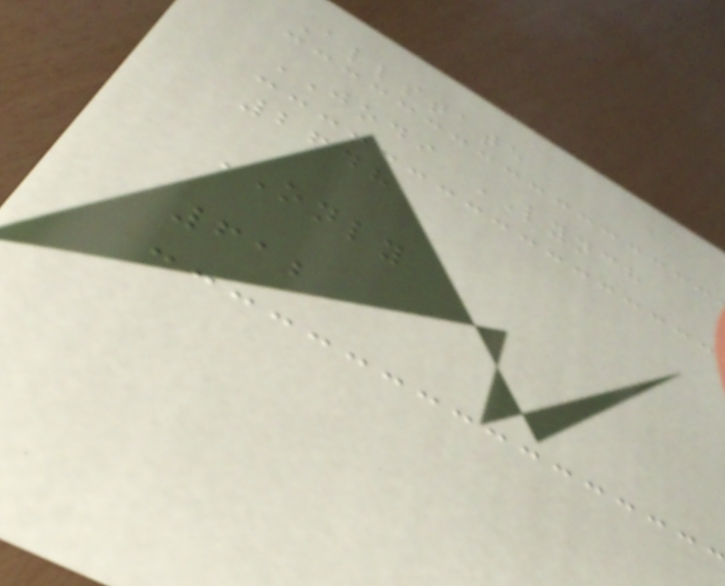Allstate
JODI LYNCH
2648
ONLY
612
